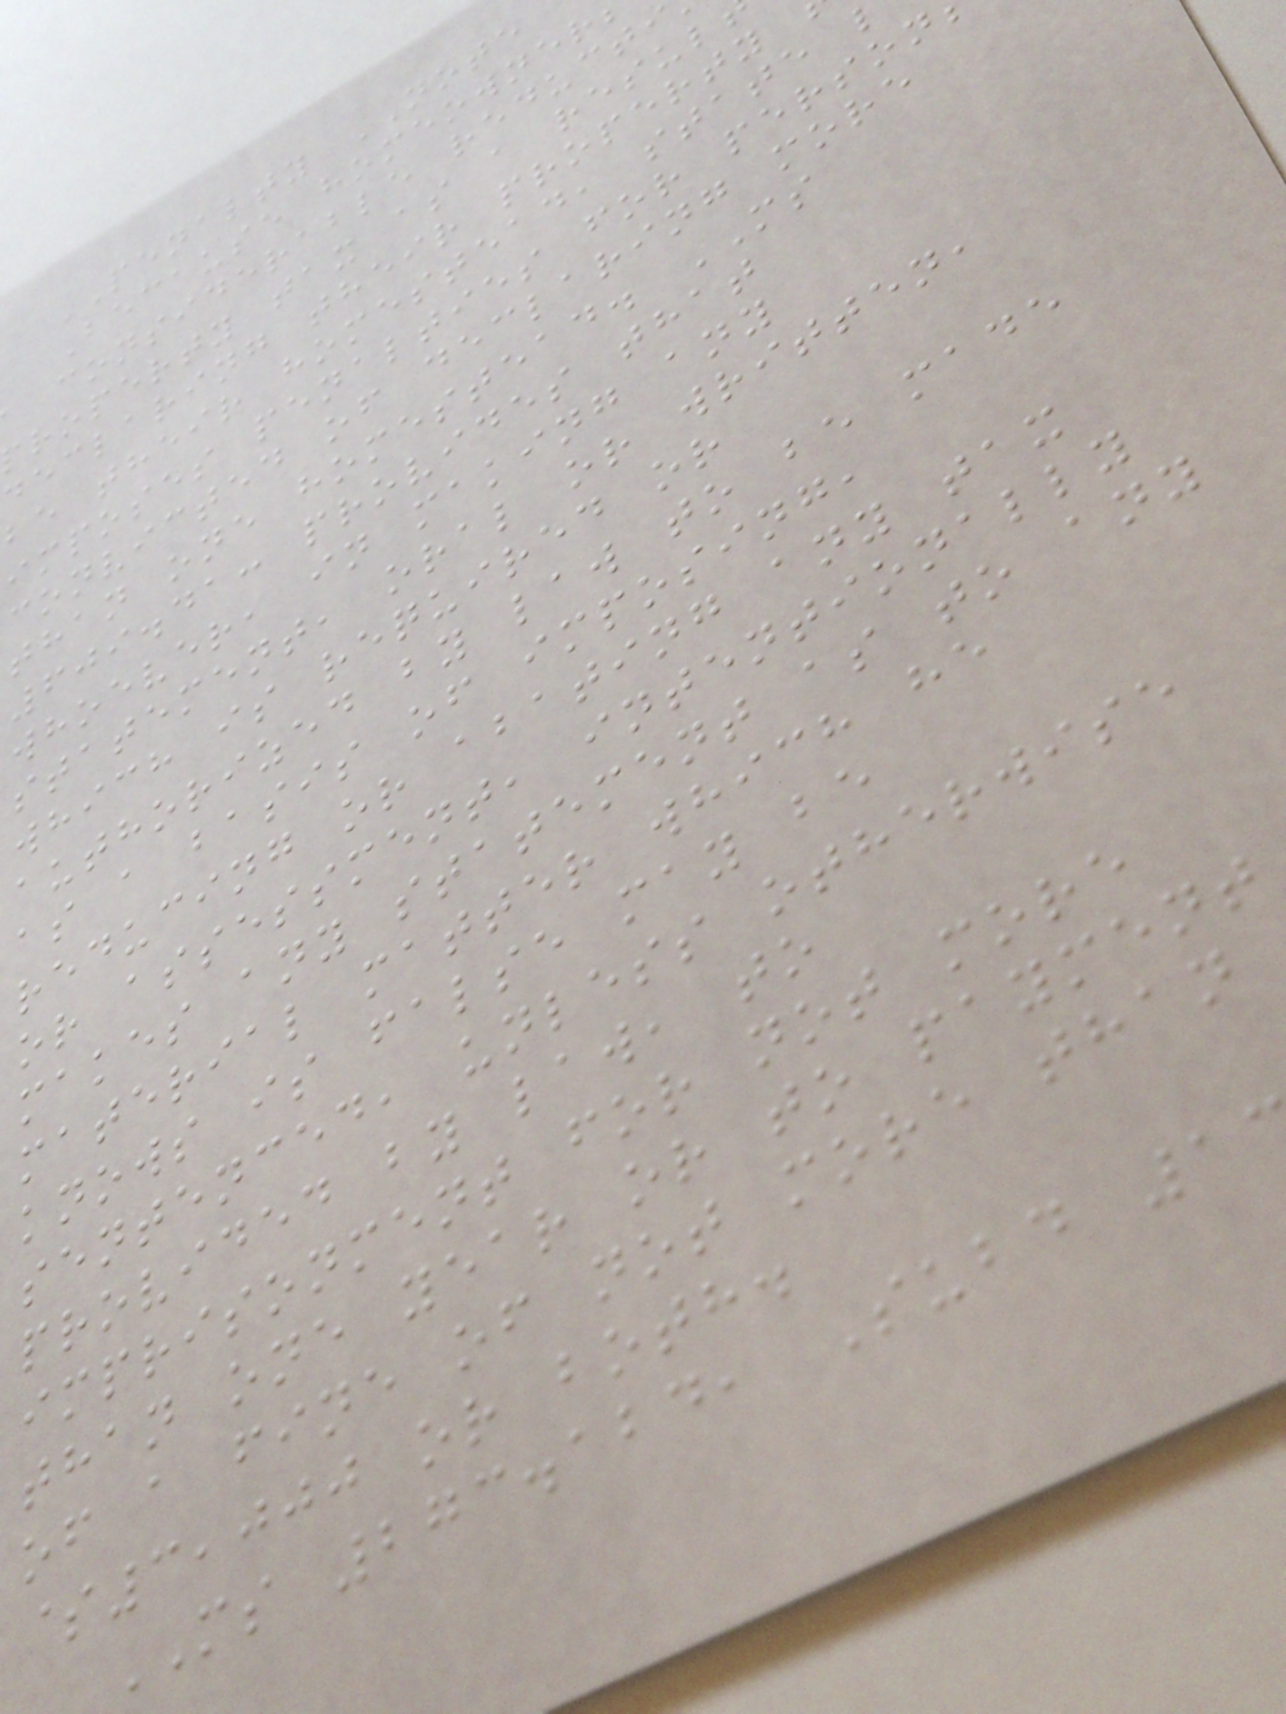PENALTY NOTE
Because homeowner
considerable reducti
roperty tax as a resul
declaring their property
be their homestead, state
imposes penalties for person
convicted of declaring more
than one homestead. MS
609.41: provides that
whoever, in making any
statement, oral or written,
which is required or
authorized by law to be made
as a basis of imposing,
reducing or abating any tax
or assessment, intentionally
makes any statement as to any
material matter which he
knows is false may be
sentenced, unless otherwise
provided by law, to
imprisonment for not more
than one year or to payment
of a fine of not more than
$3,000 or both.
MS 273.124, Subd 1
